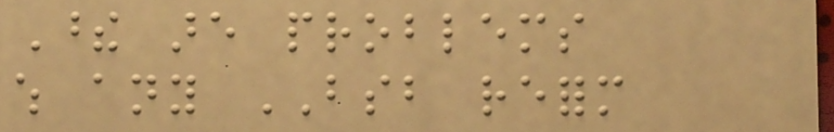These are problems
which any BSB reform
